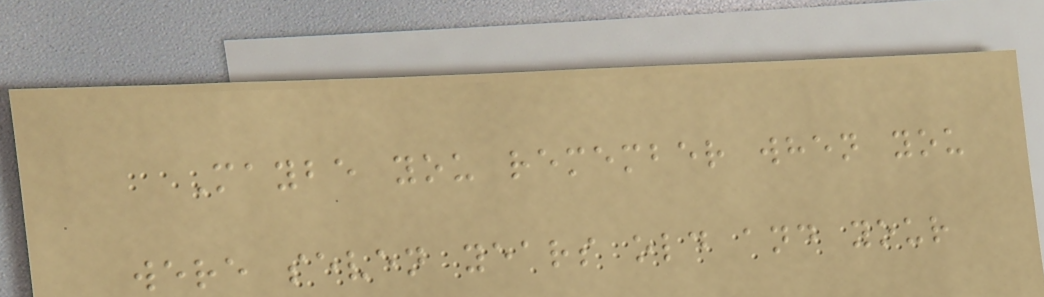Maybe you remember when you
were seven years old and your
